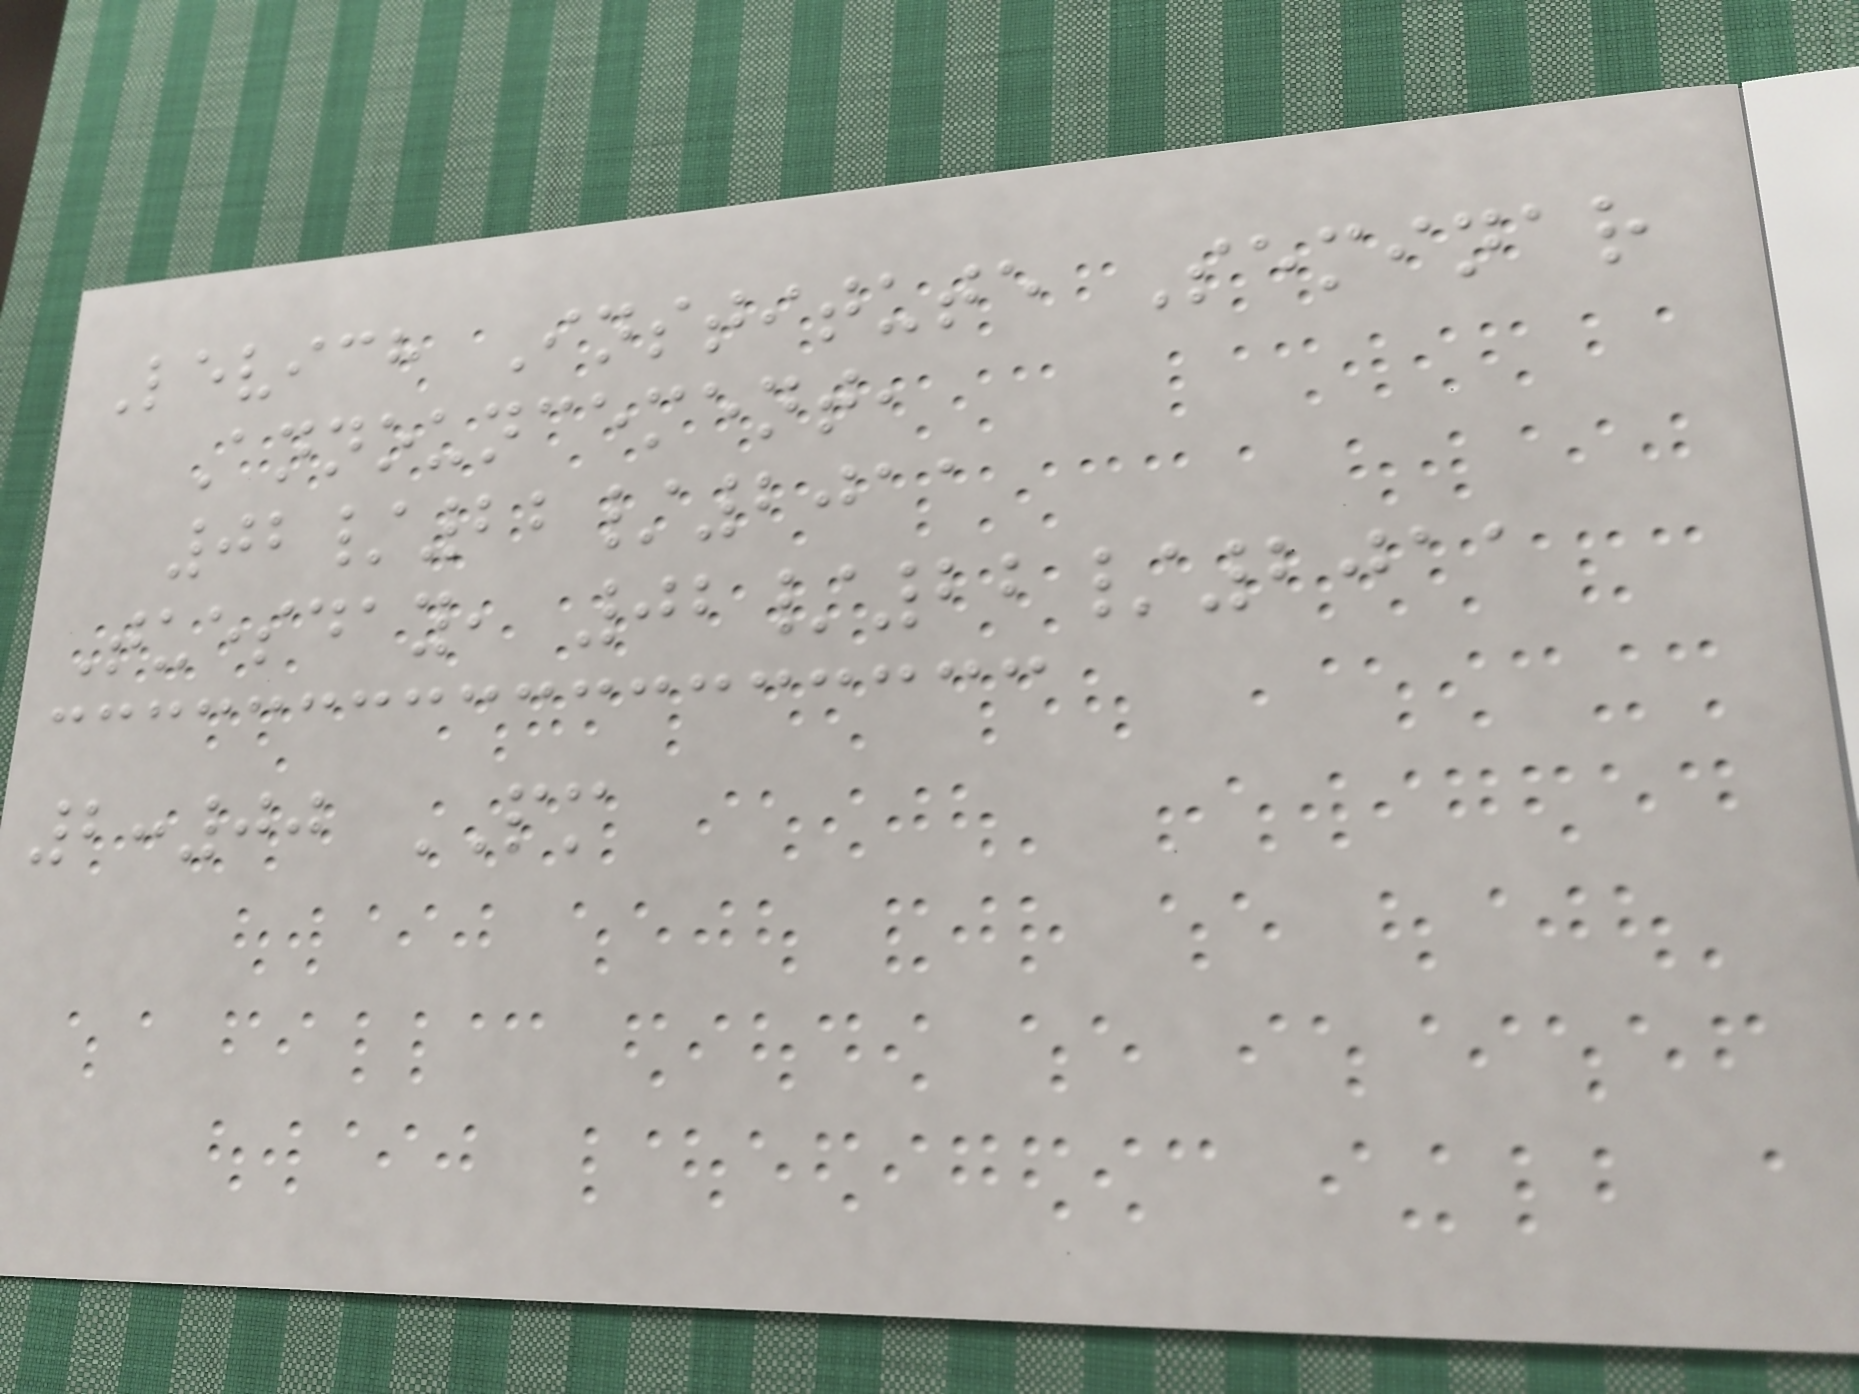Levich Institute Seminar
Announcement,
02/22/2011
Tuesday, 02/22/2011
2:00 PM
